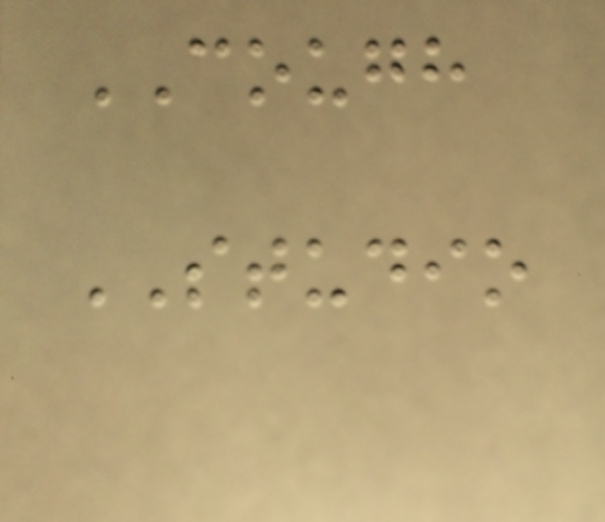COUGH
STUDIO
